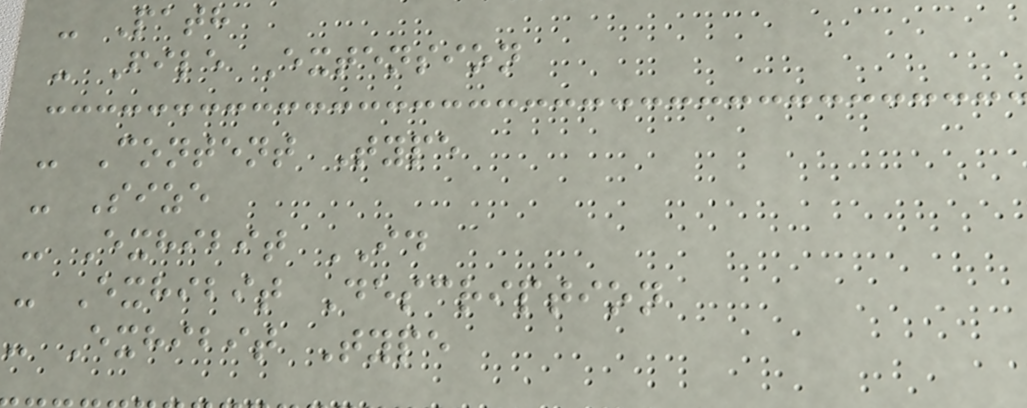- Path
- File Extension
- Content Type
- Size
- Exhibit ID
- Exhibit Description
- Exhibit Type
